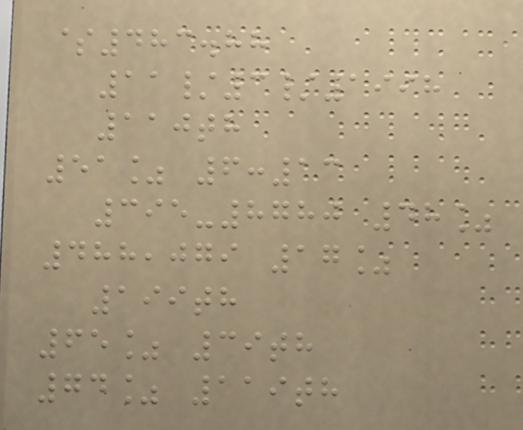$483.88
11/3/1998
110th
51% 6:13
395-8780 48%
488,079 17%
199th
65% 39th
74% 119th
